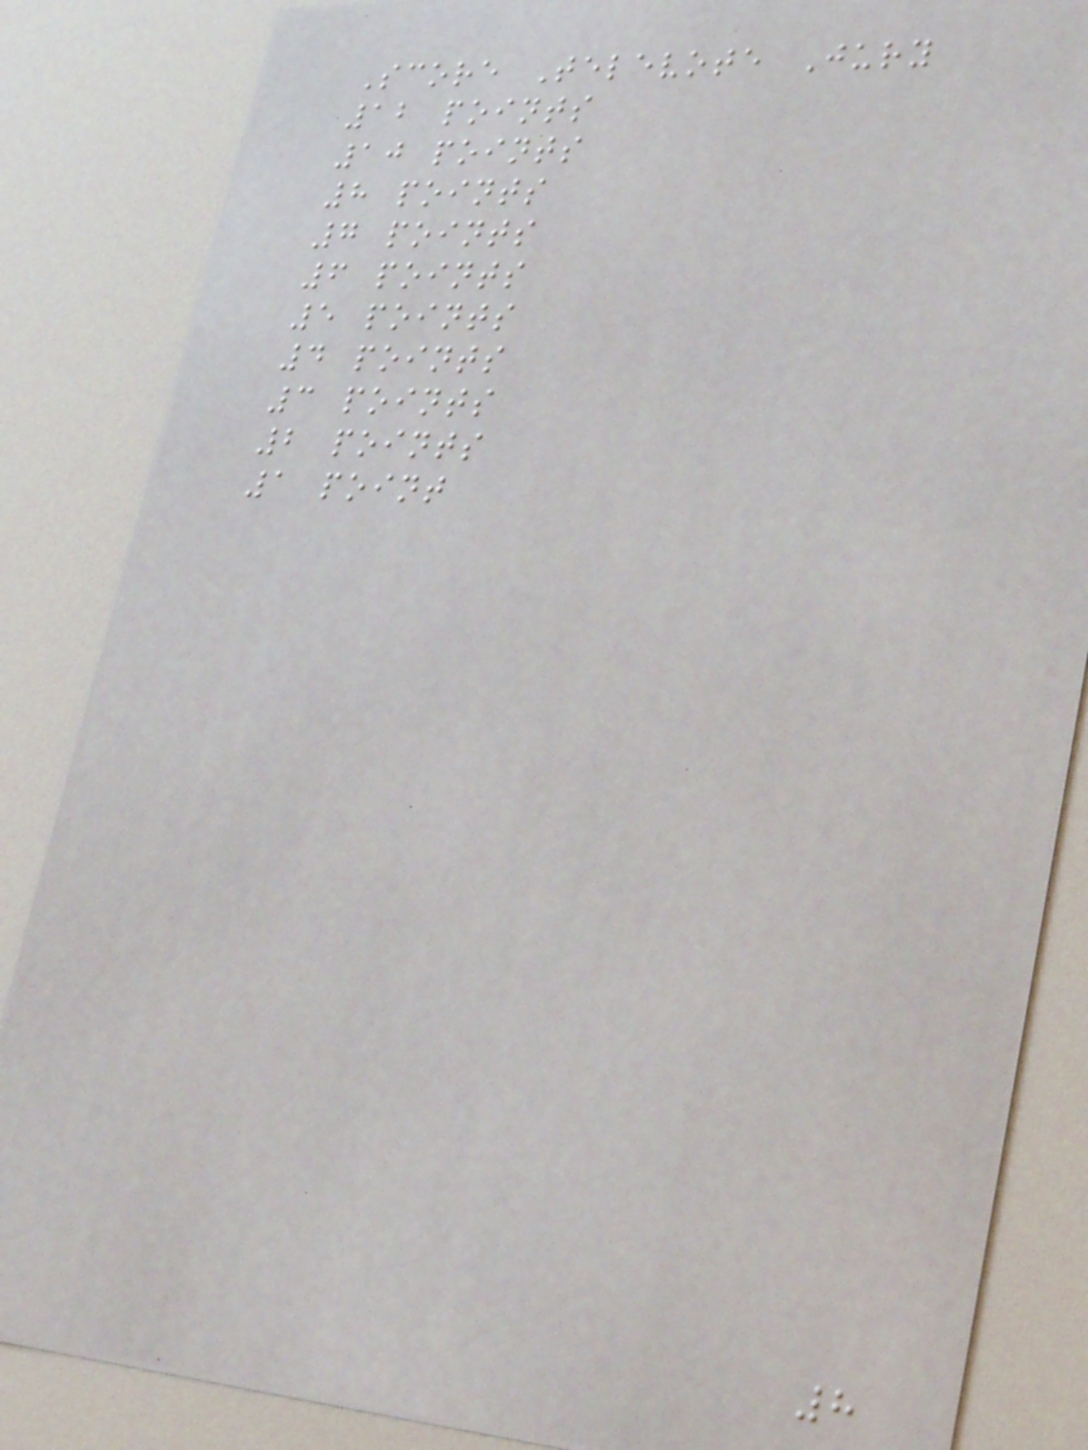Score Televote Jury
12 points
10 points
8 points
7 points
6 points
5 points
4 points
3 points
2 points
1 point
8
